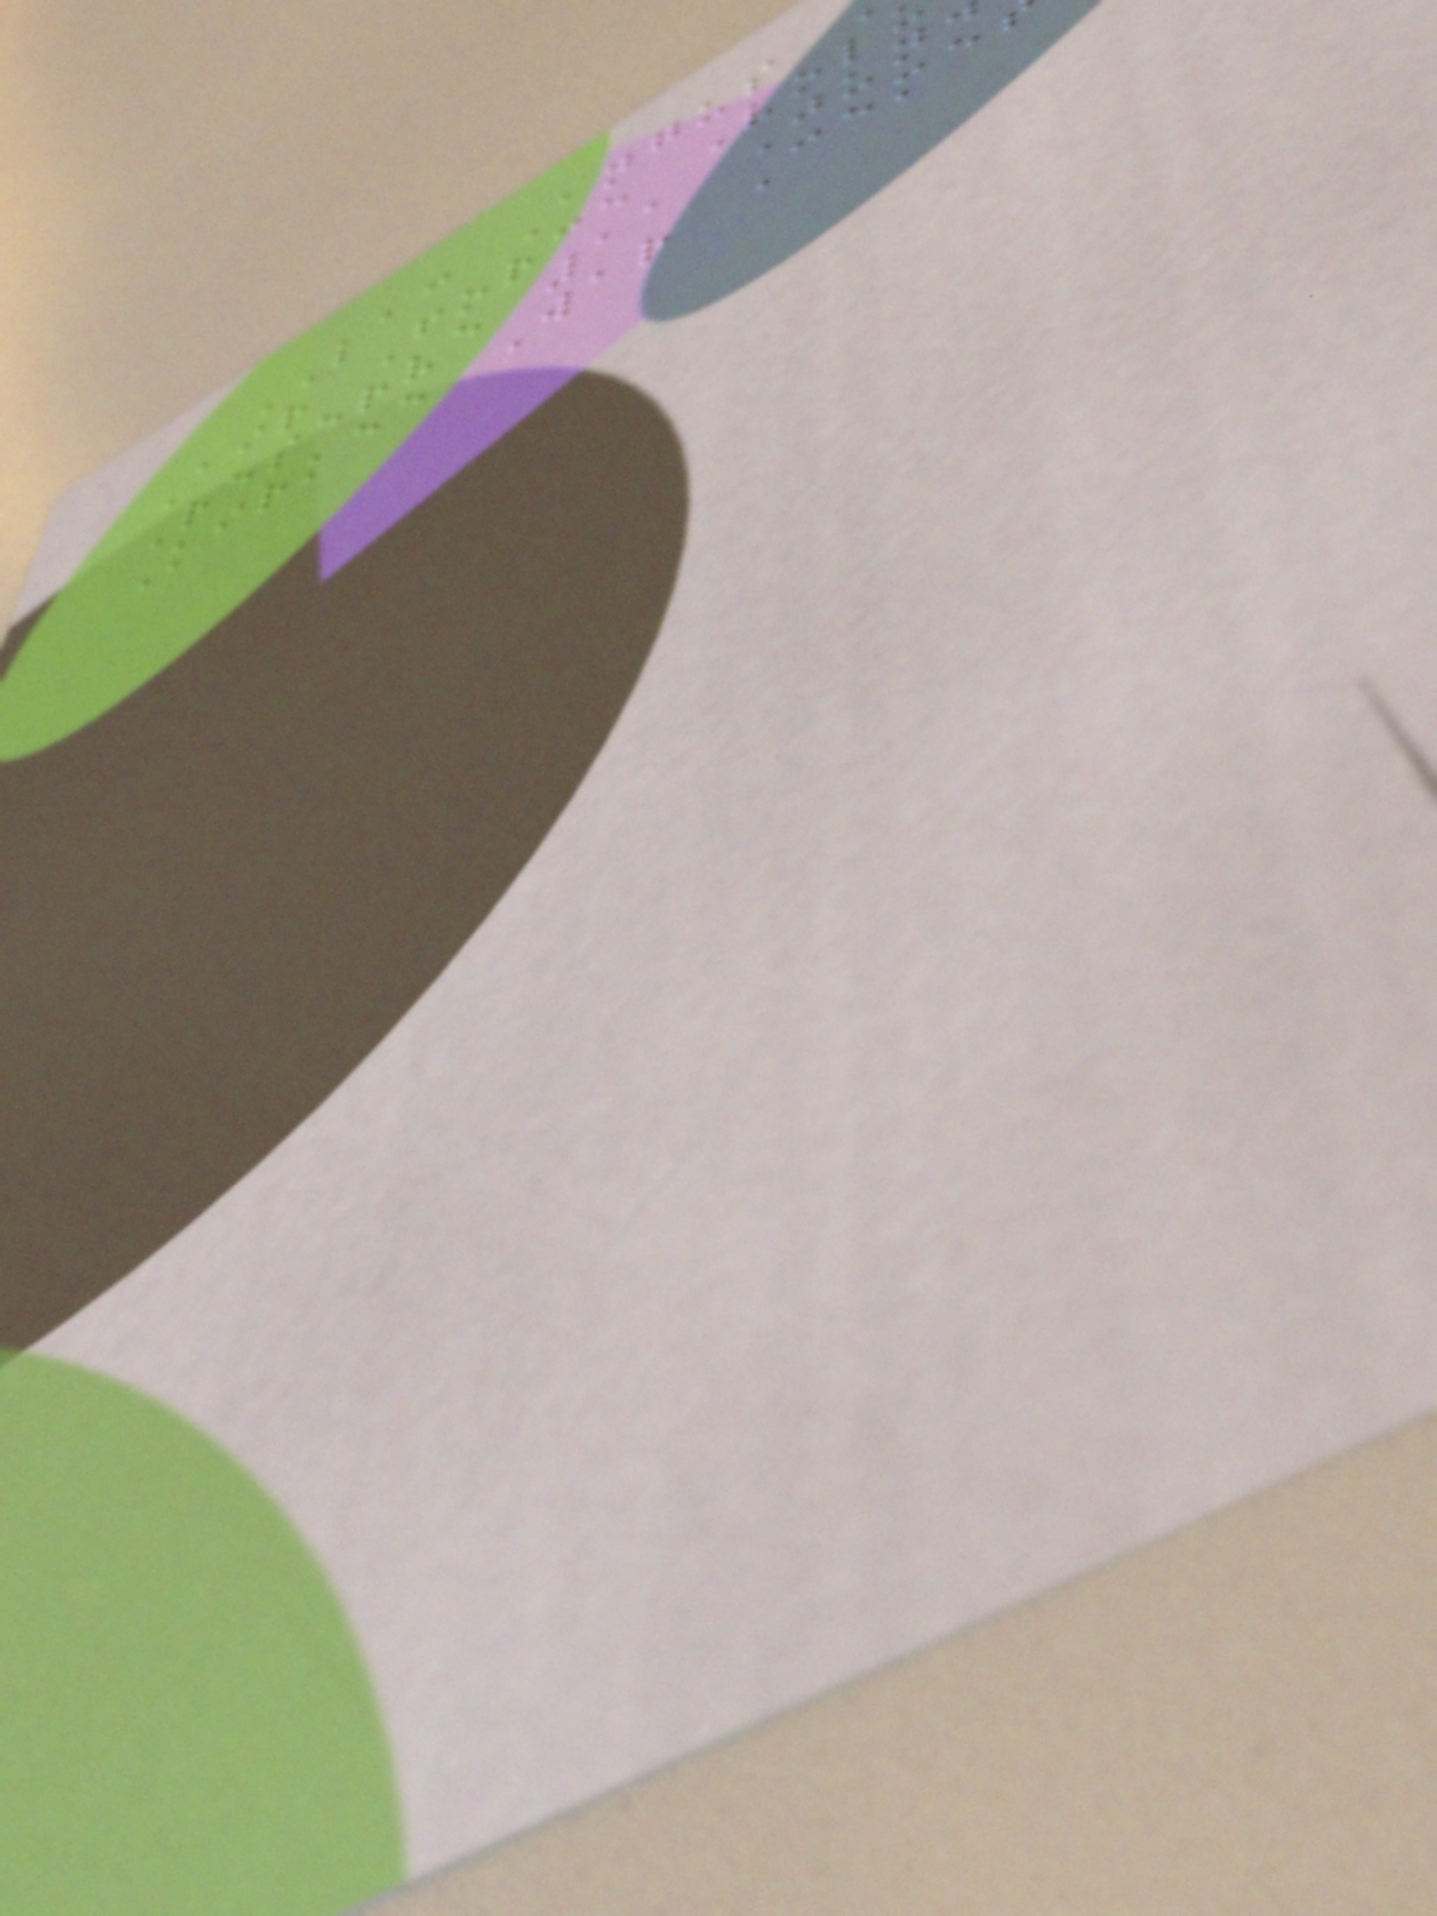LAC Angus
Air Force Vol
Reserve 11 Jun
Kirkee War Ceme
